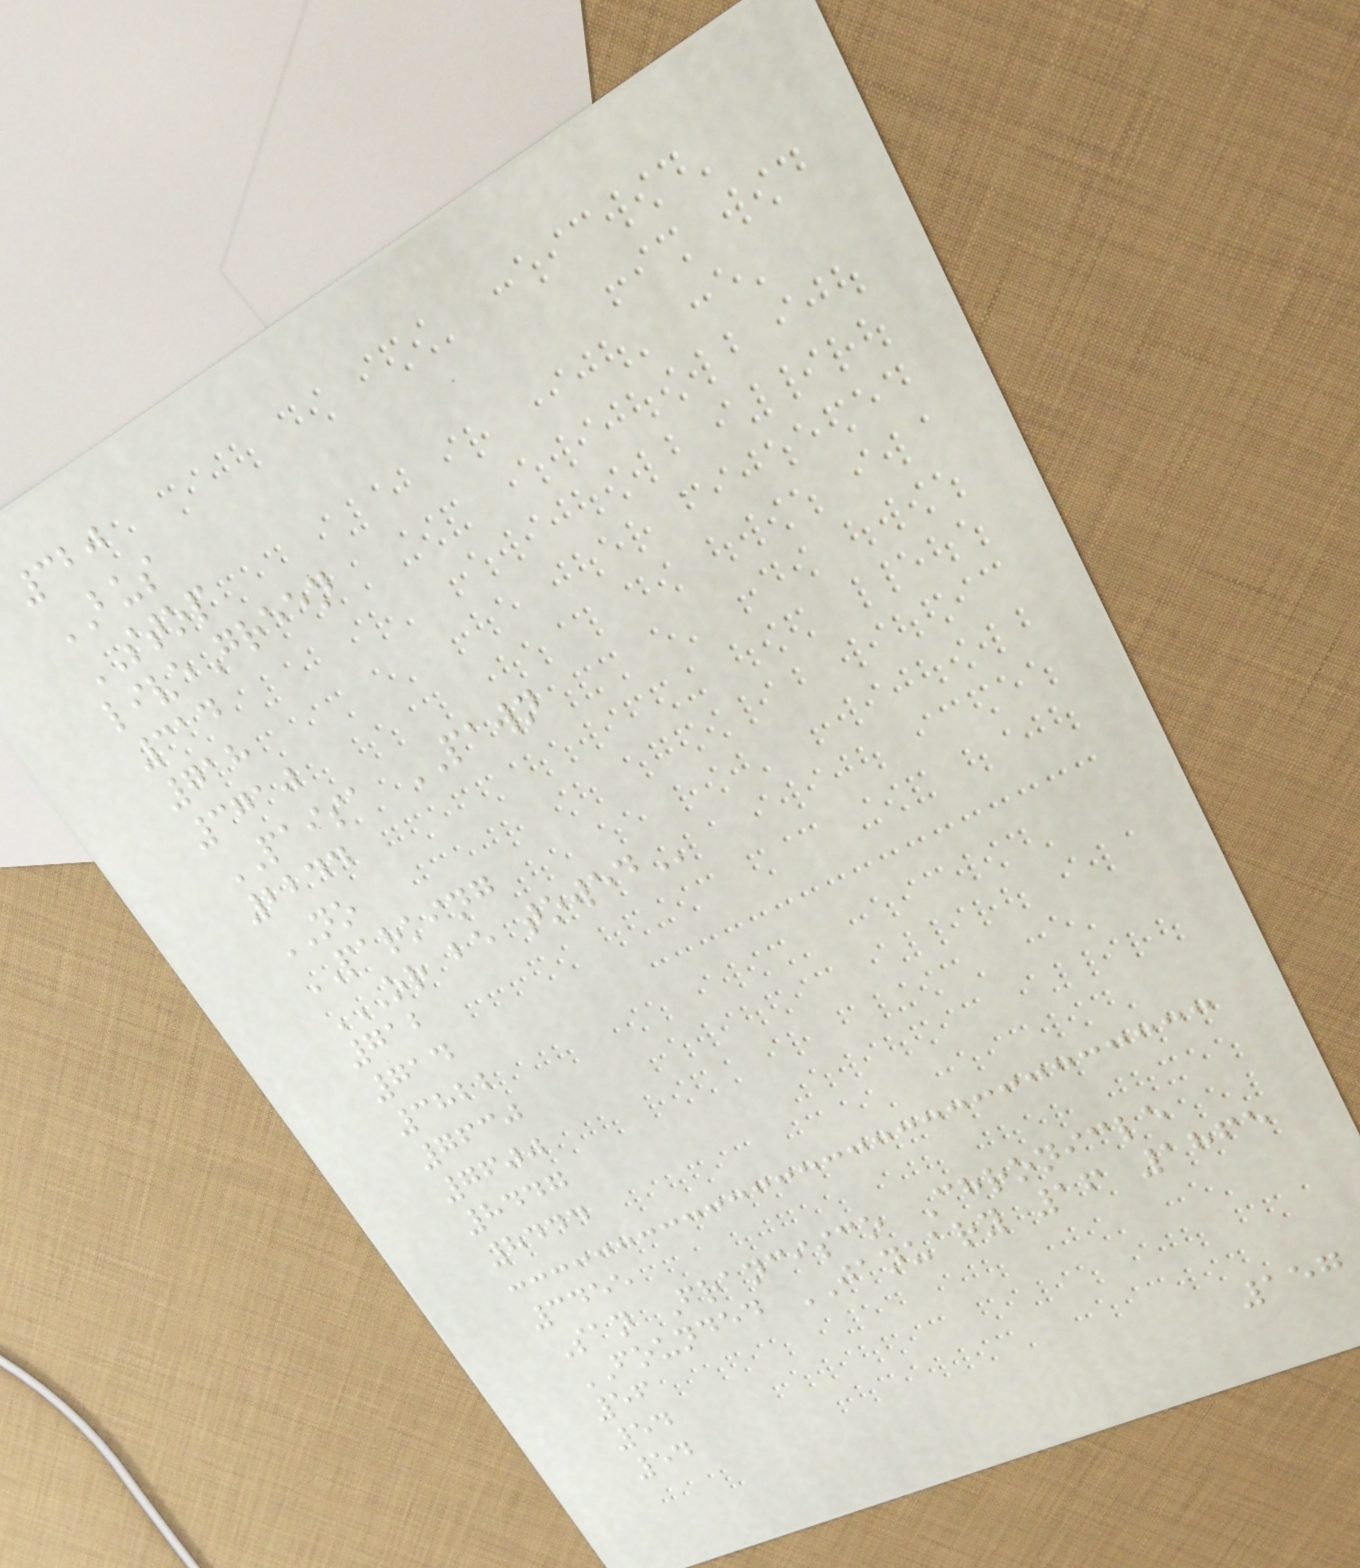320
BUS
STOP
liveGreen
314
718
3710
PAISA PAWN
2244
NO
PARKING
OR BE TOWED
712
714
3822
7630
7600
8447
8444
3455
San Francisco Chronicle
FOUNDED JANUARY 16 1865
56
54
54
157
